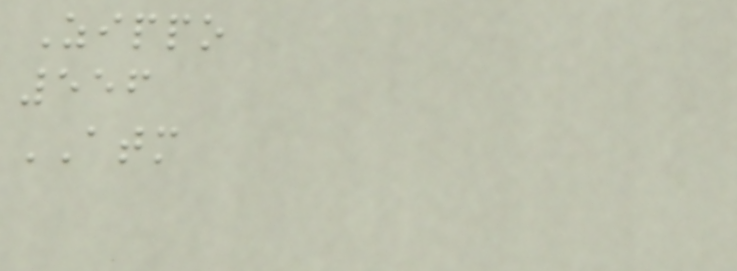Zippo
556
ATM
